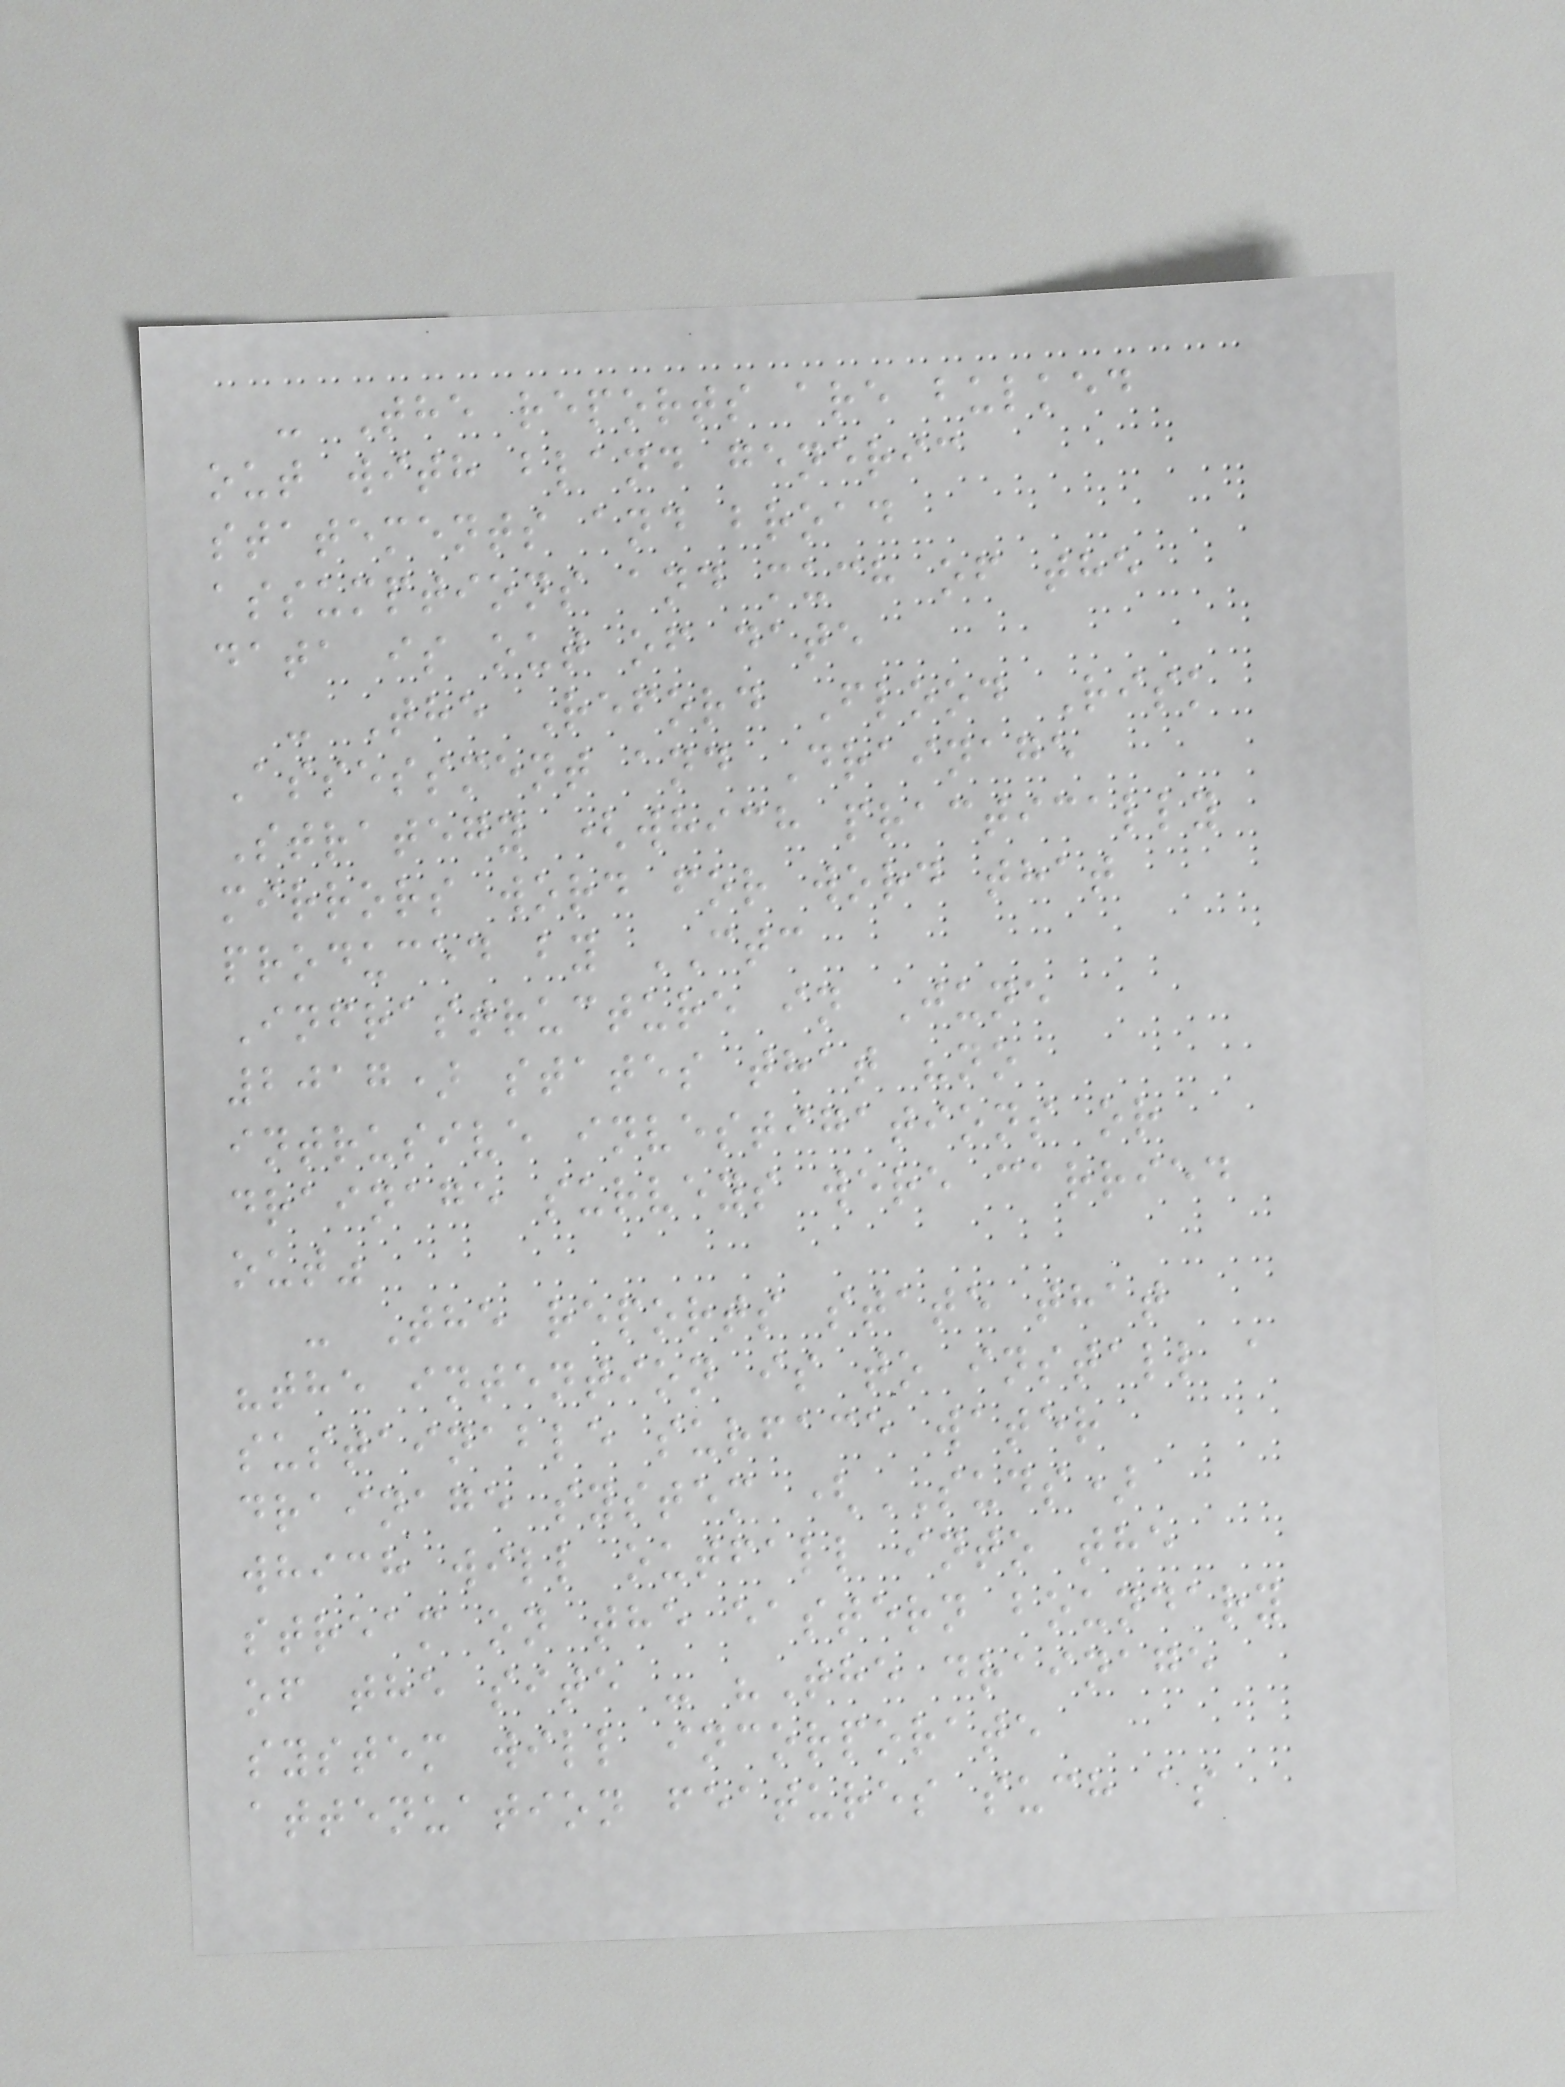- The reports are bulked
out with bland generic
statements and broad
assumptions and much of the
data is out of date
- The Reford Flood Risk
Assessment and Drainage
Strategy (which practically
mirrors word for word that
produced by CTC
Infrastructure in June
2017) states that "no
intrusive investigations or
drainage surveys were carried
out"
- The reports state that
"the intention is to install a
sustainable surface water
drainage system (SUDS)
which will outfall into the
stream on the eastern boundary
of the site - "The drainage
system will incorporate
attenuation features such as
